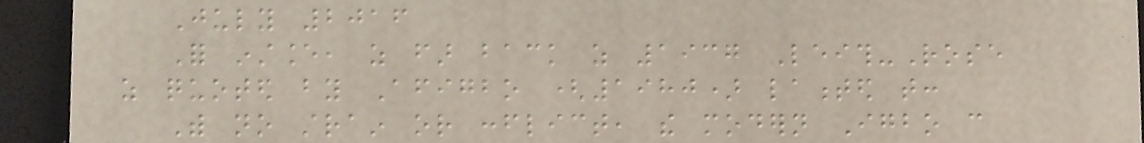July 2016
For instance, as far back as 1937 Leith-Rose
as quoted by Afigbo (1980) lamented that:
With no strain or conflict, the modern Igbo can
